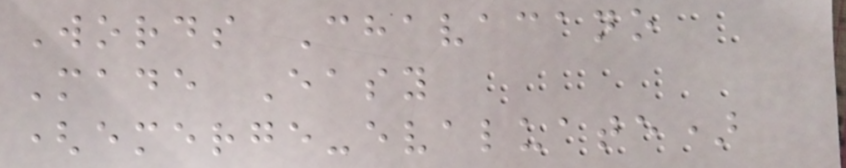Words Chavacano
Made Easy
(emerge-evaluate)
